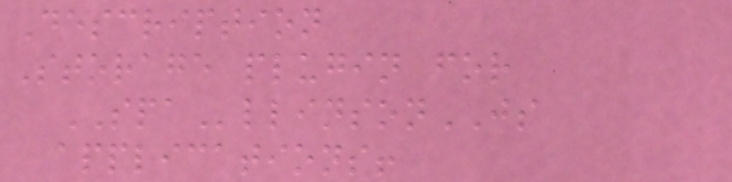Description
Storage plugin for
SPAllinsonJS
applications!
